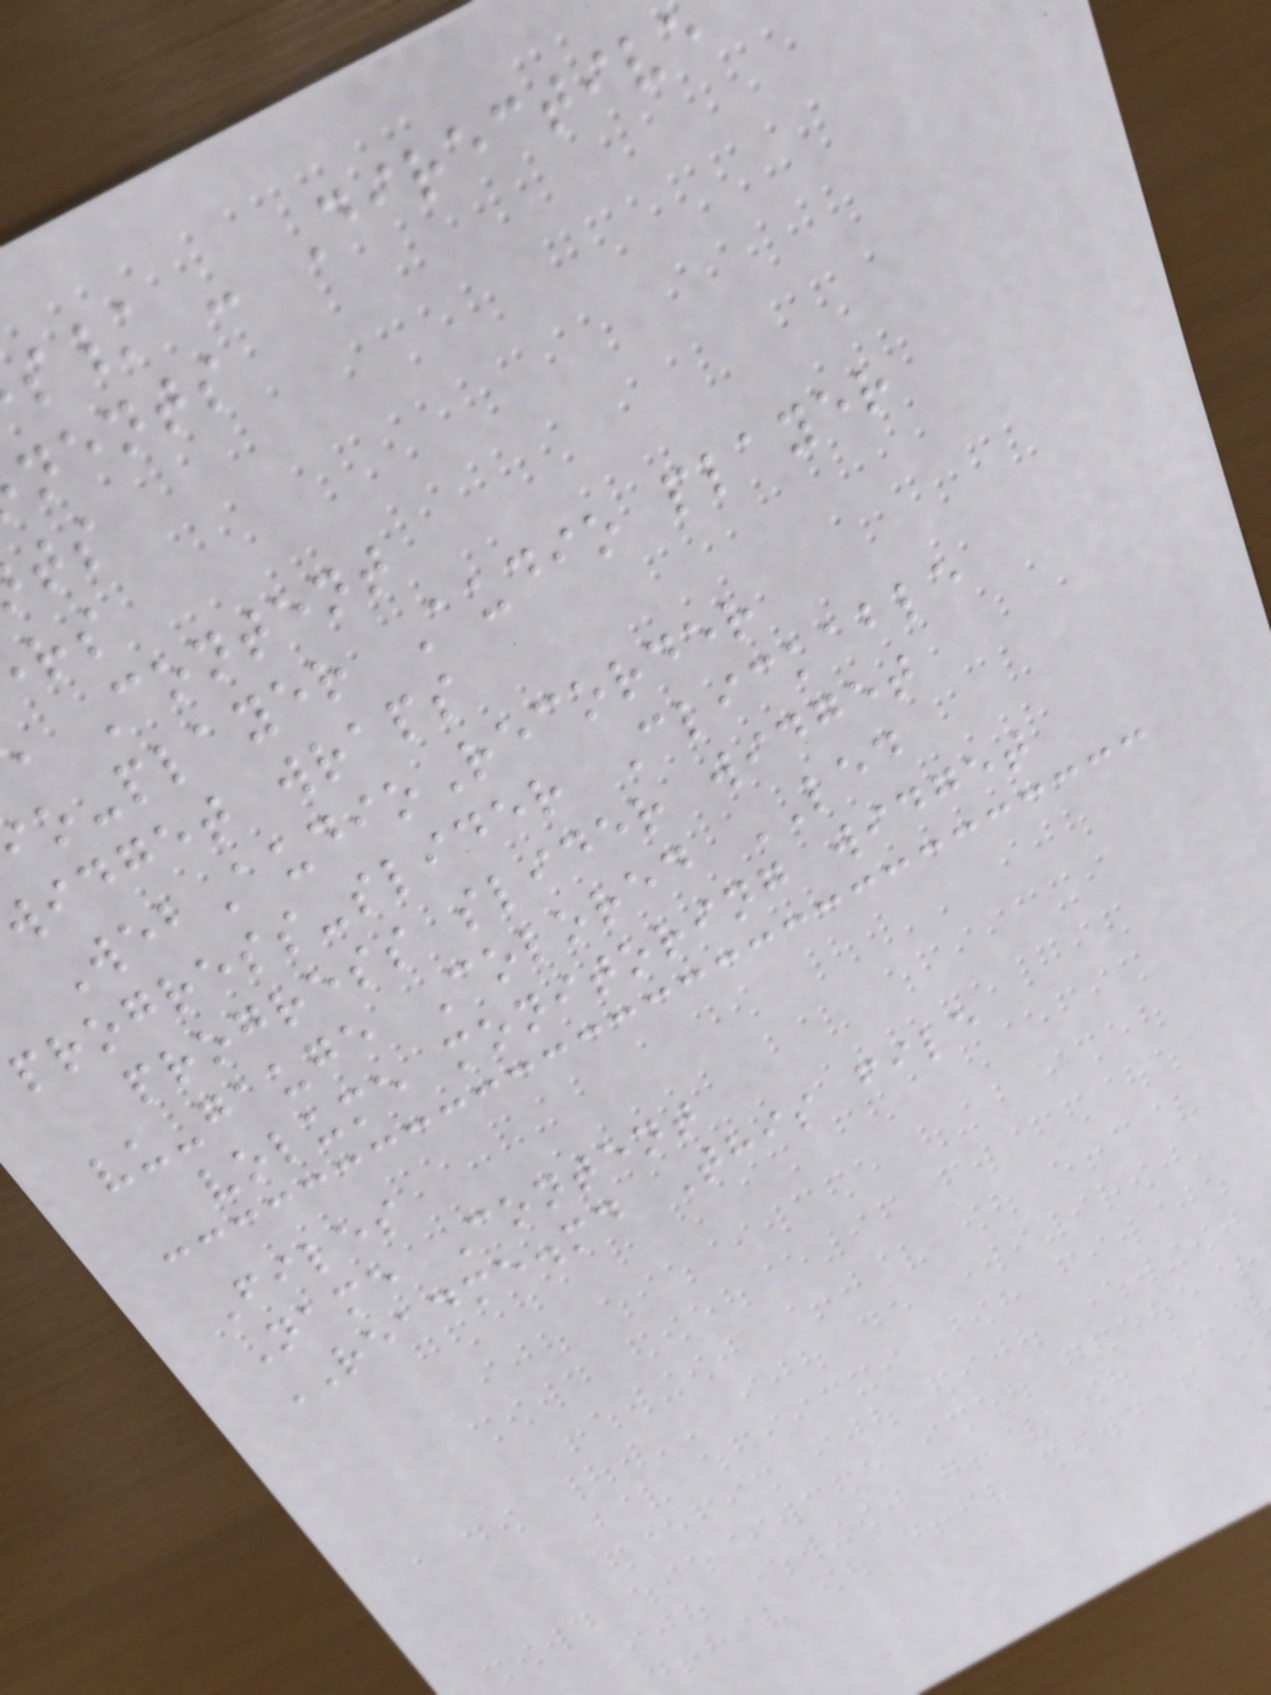s/ - Directive
nents
Content
o-player Audio player
idget wraps
WebAudioRecorder
progress-slider Clickable
progress slider widget
vu-gauge Colored LED
volume monitoring widget
Files
Name Content
README.md This file
